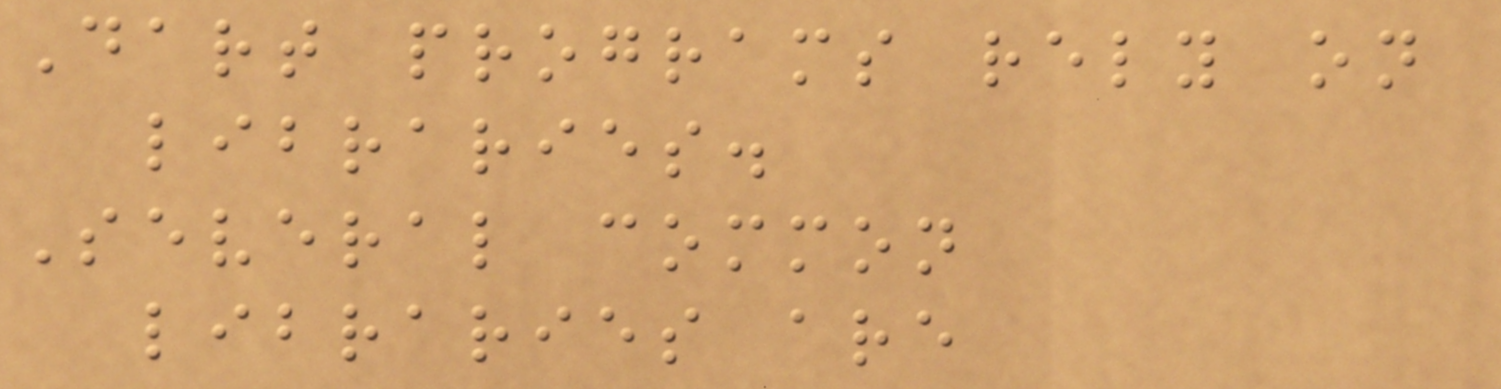Dart programs rely on
libraries.
Several common
libraries are
